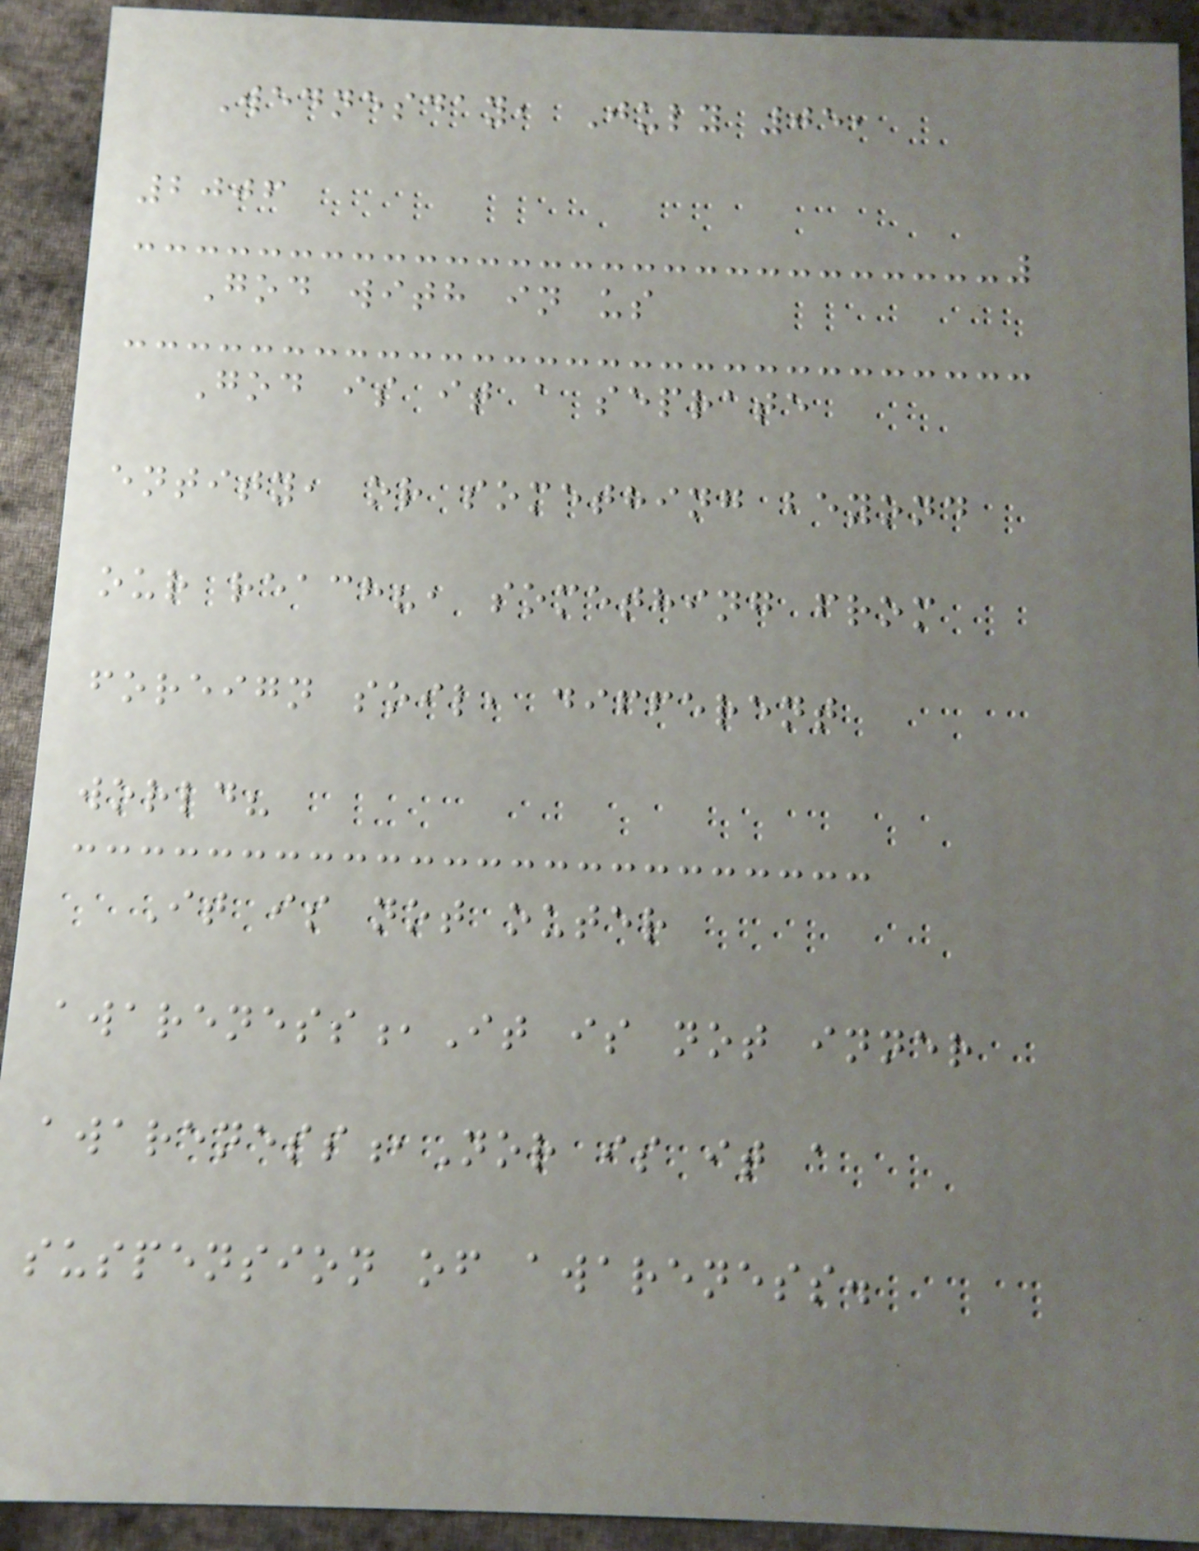Wednesday, July 05,
2006
God with in us
God is it a seprate
entity, or something beyond
our reach?, something from
foreign soil, different
world?
It is not outer
awareness,It is not inner
awareness,Nor is it a
suspension of awareness.
